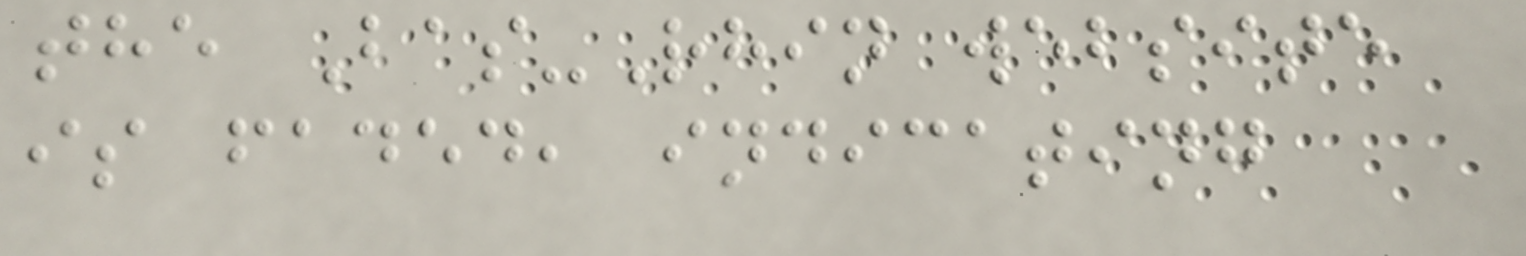the Bas-Rhin website
is faded, indicating
